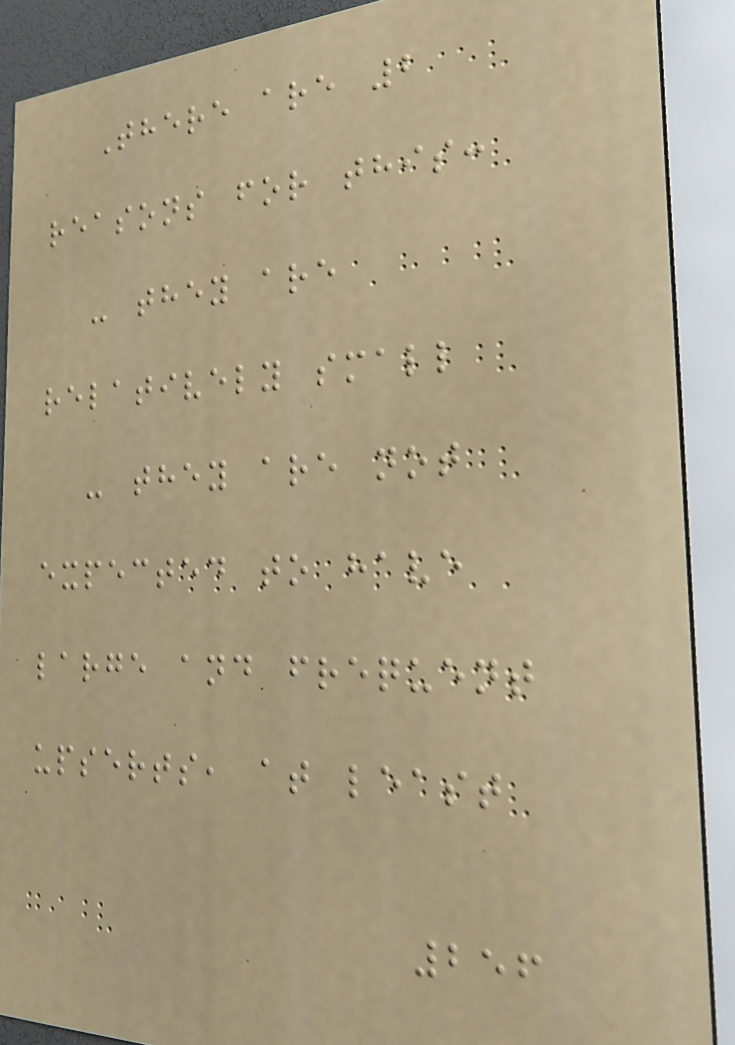There are 2
reasons for this:
- they are
relatively small
- they are not
expected to have
large and frequent
upserts, at least
256
